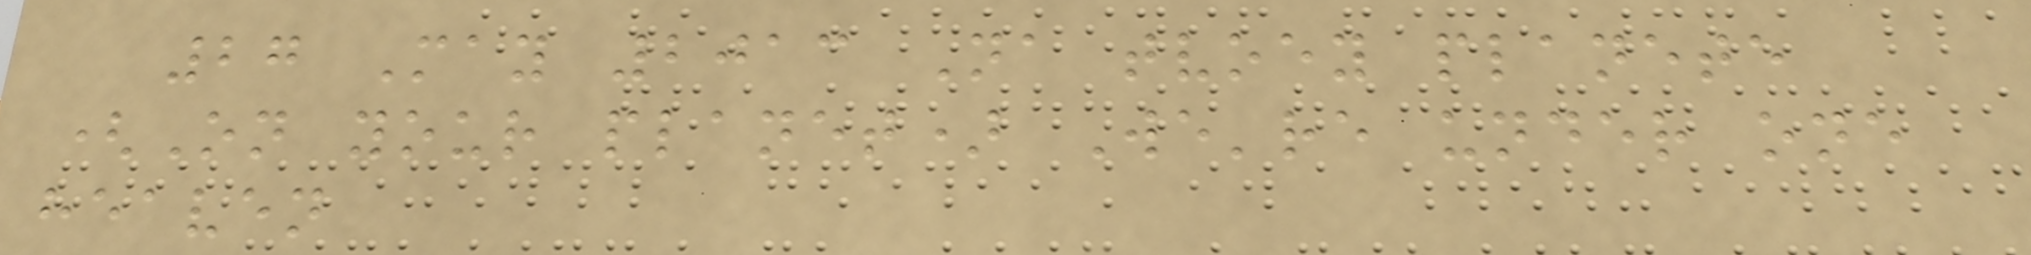27 May 2013 Na tvoey planete
(On your planet) We're under one
heaven
